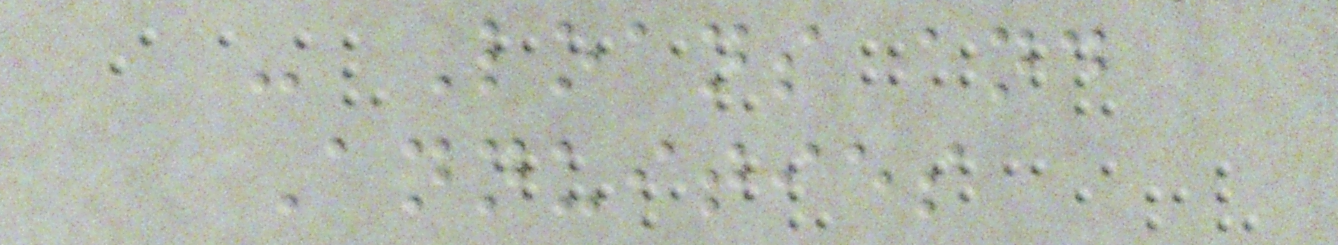- Loans and
Annuities
